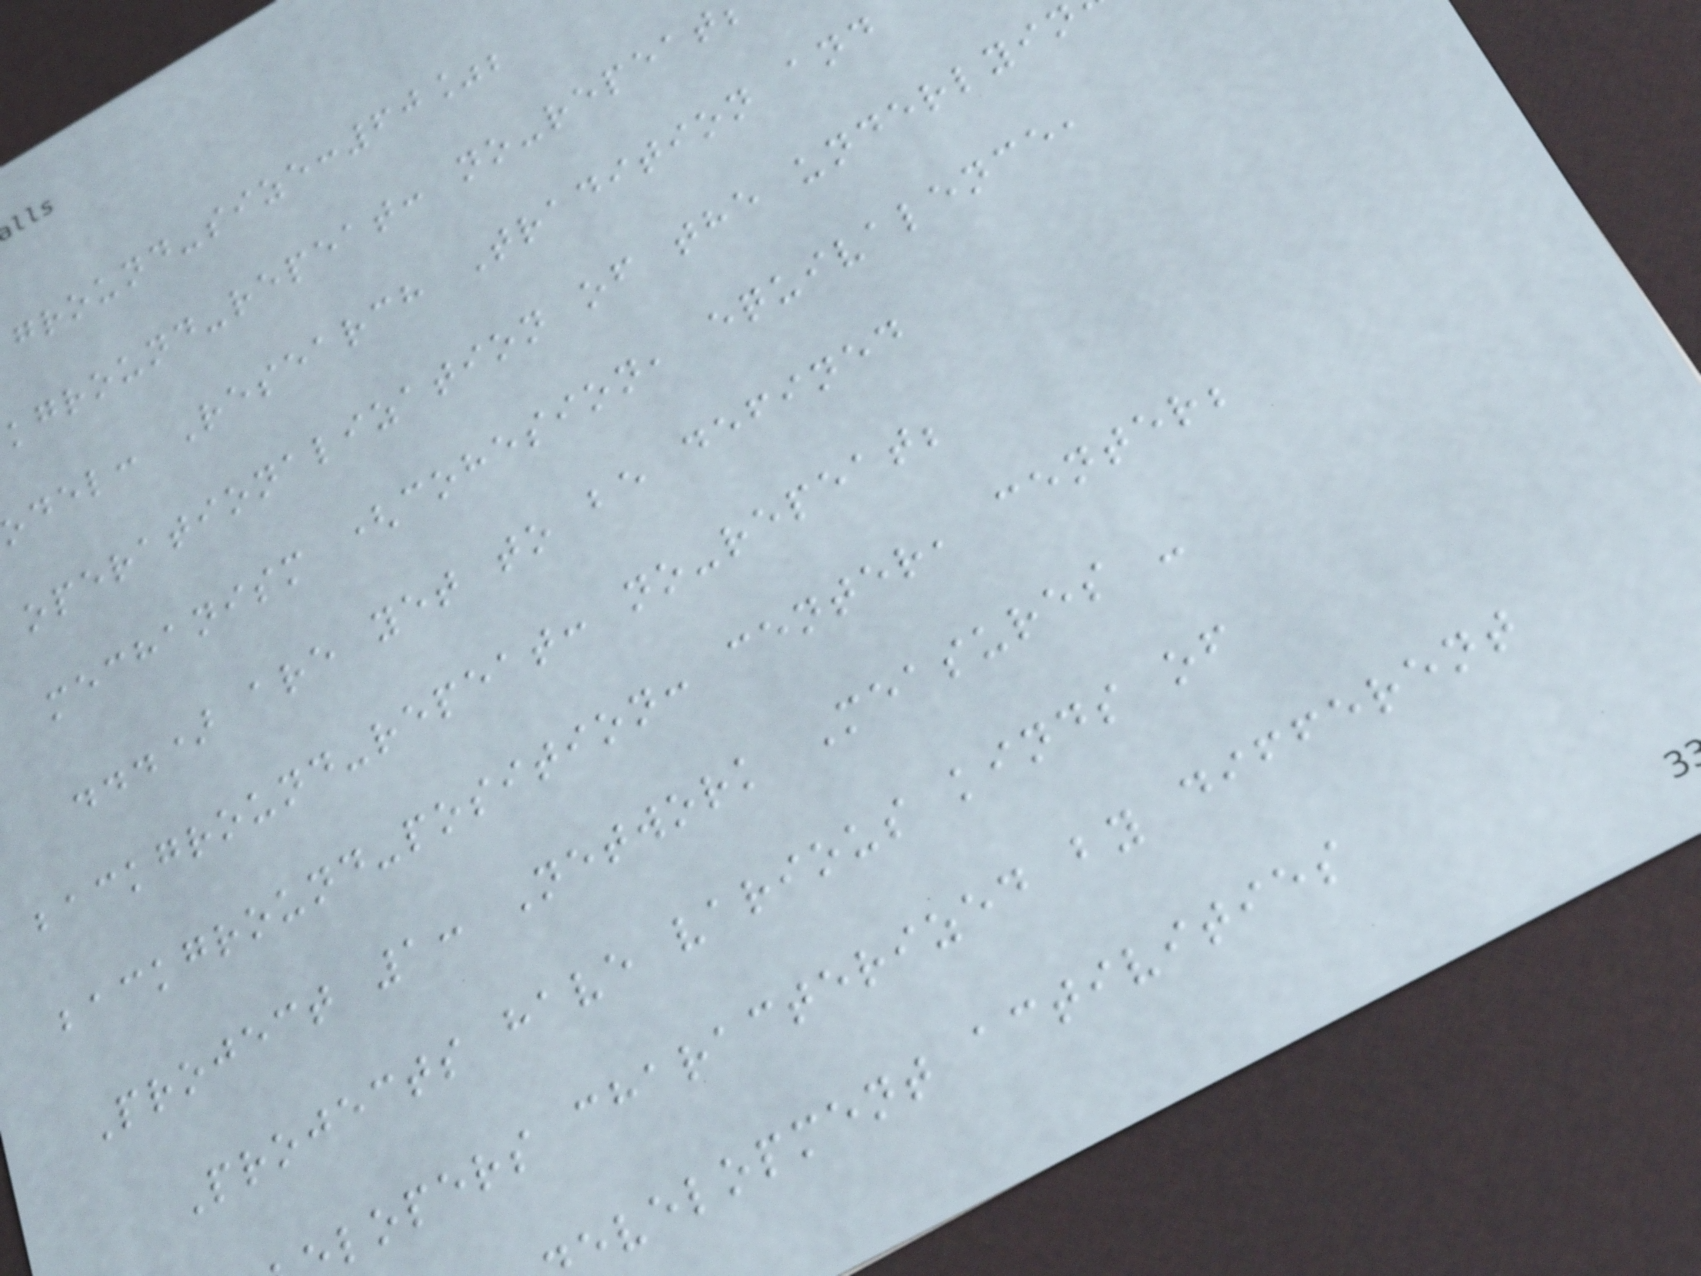ground-size:60%;
kground-repeat: no-repeat
odel: Research Tradition and
operationalization of the underlyin
mechanism (cohesion, equivalence,
...) are yet to be defined
background-repeat: no-repeat;
background-position: center, center;
Project 1: Network Measures -
Projects have various kinds of
lopers characterized by different
evelopment activities
